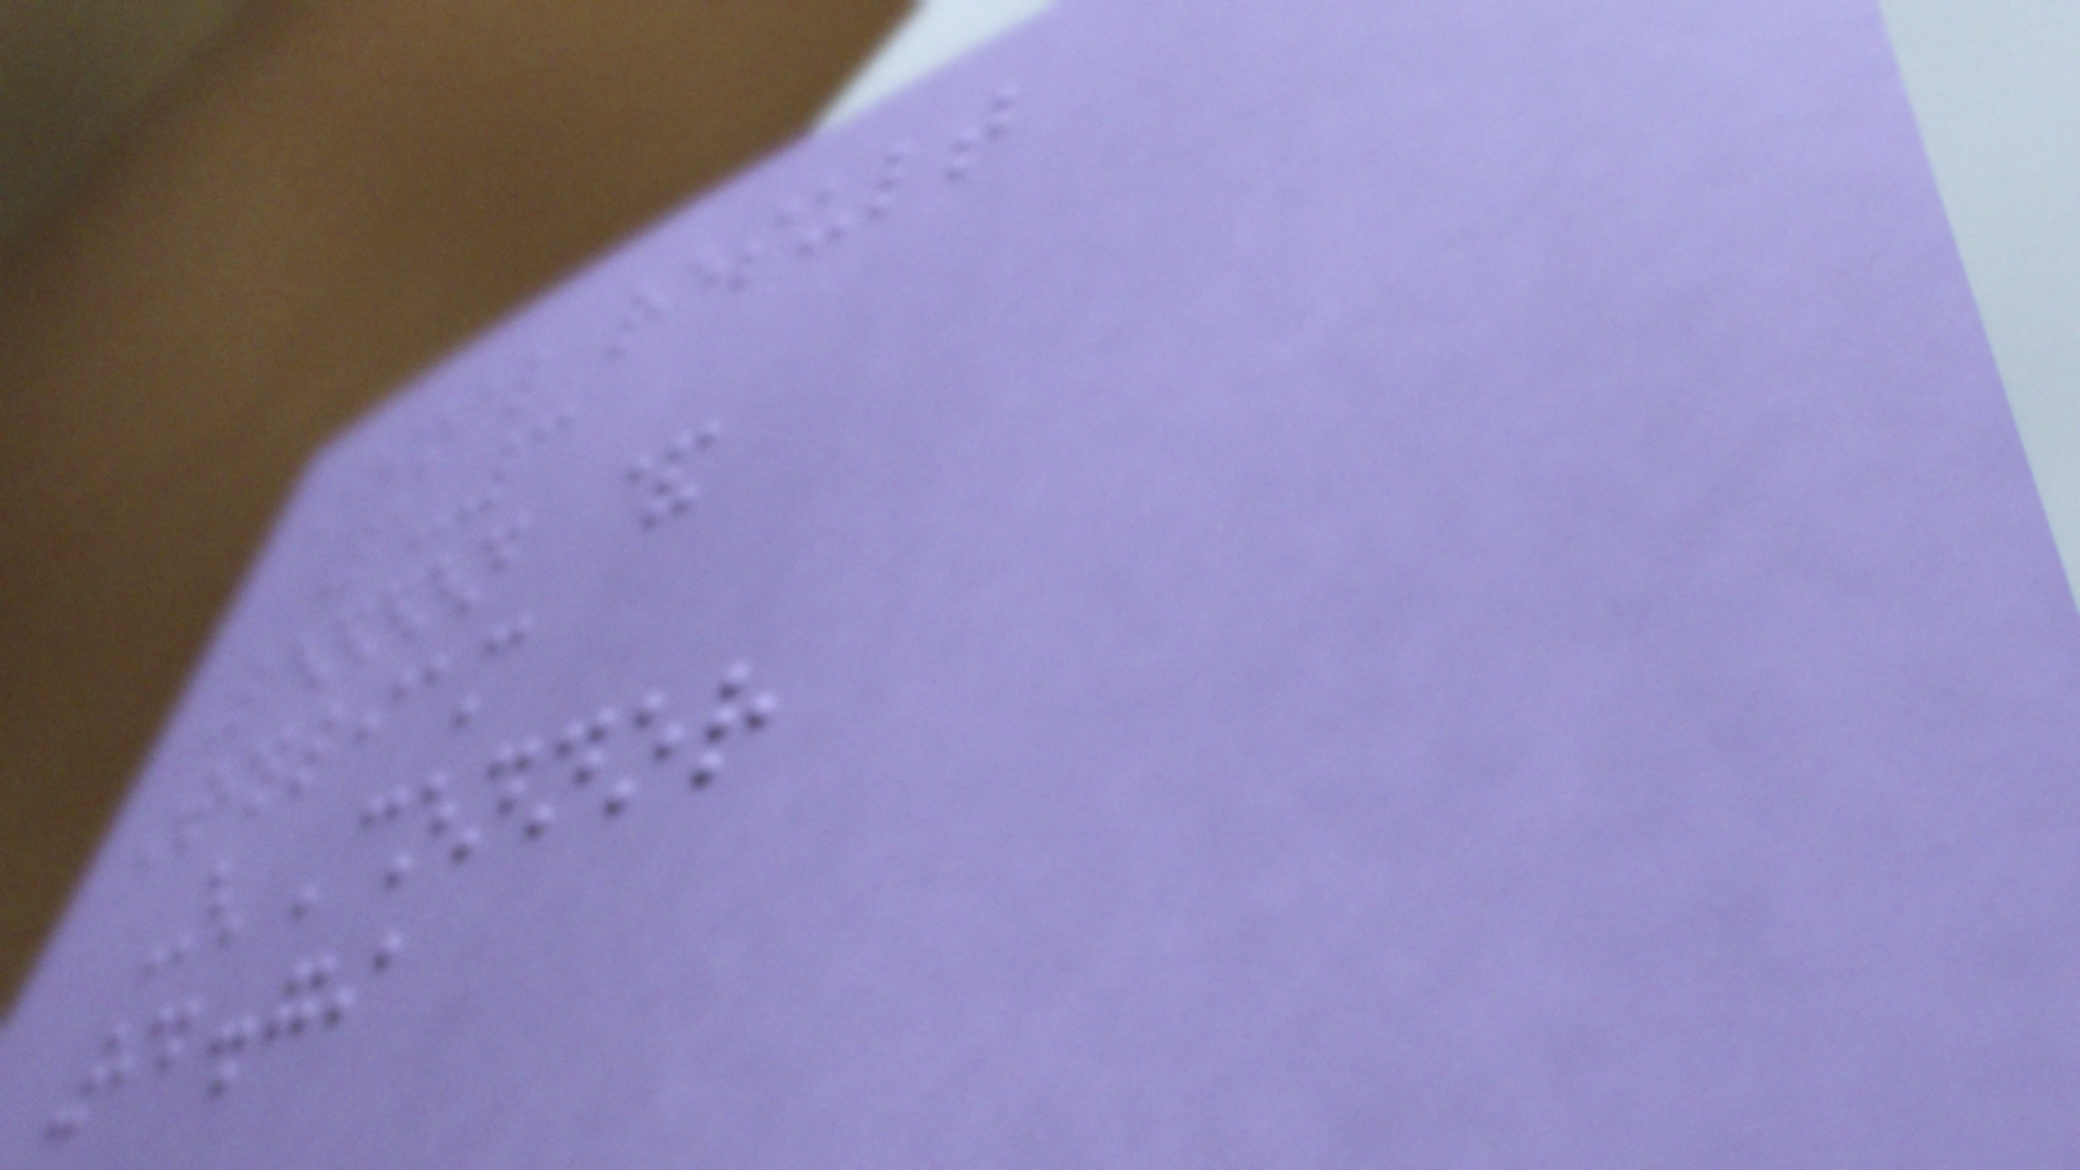Final result
1-3
Lennon &
William
O'Connor
92.79
